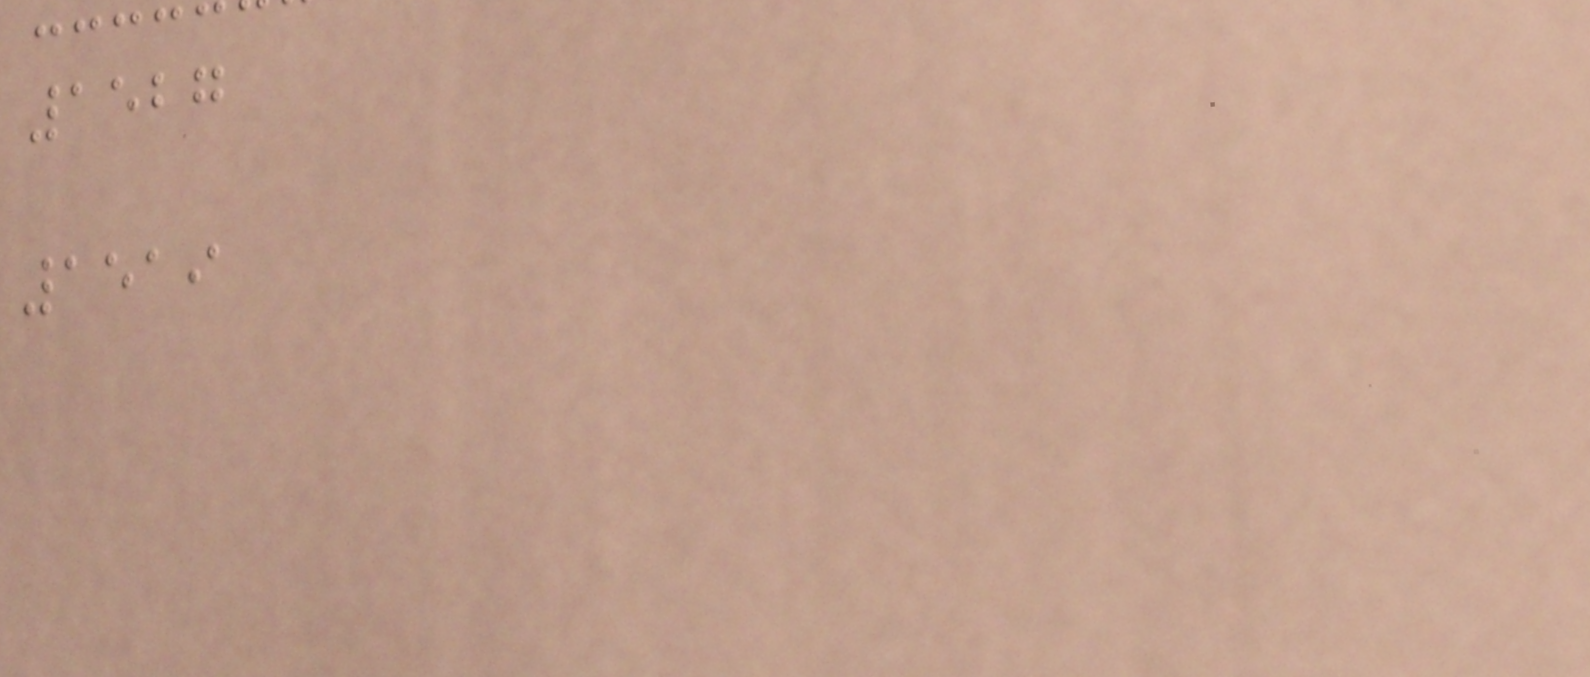1527
1519
